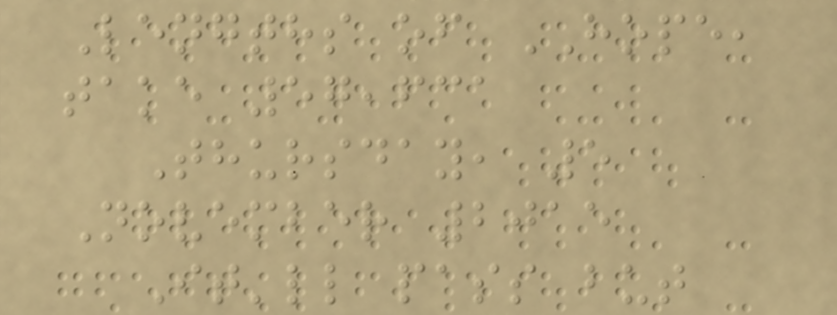Lengths of HOPE,
take 57,631
Thursday, 5
November 2015
It'll pass but
